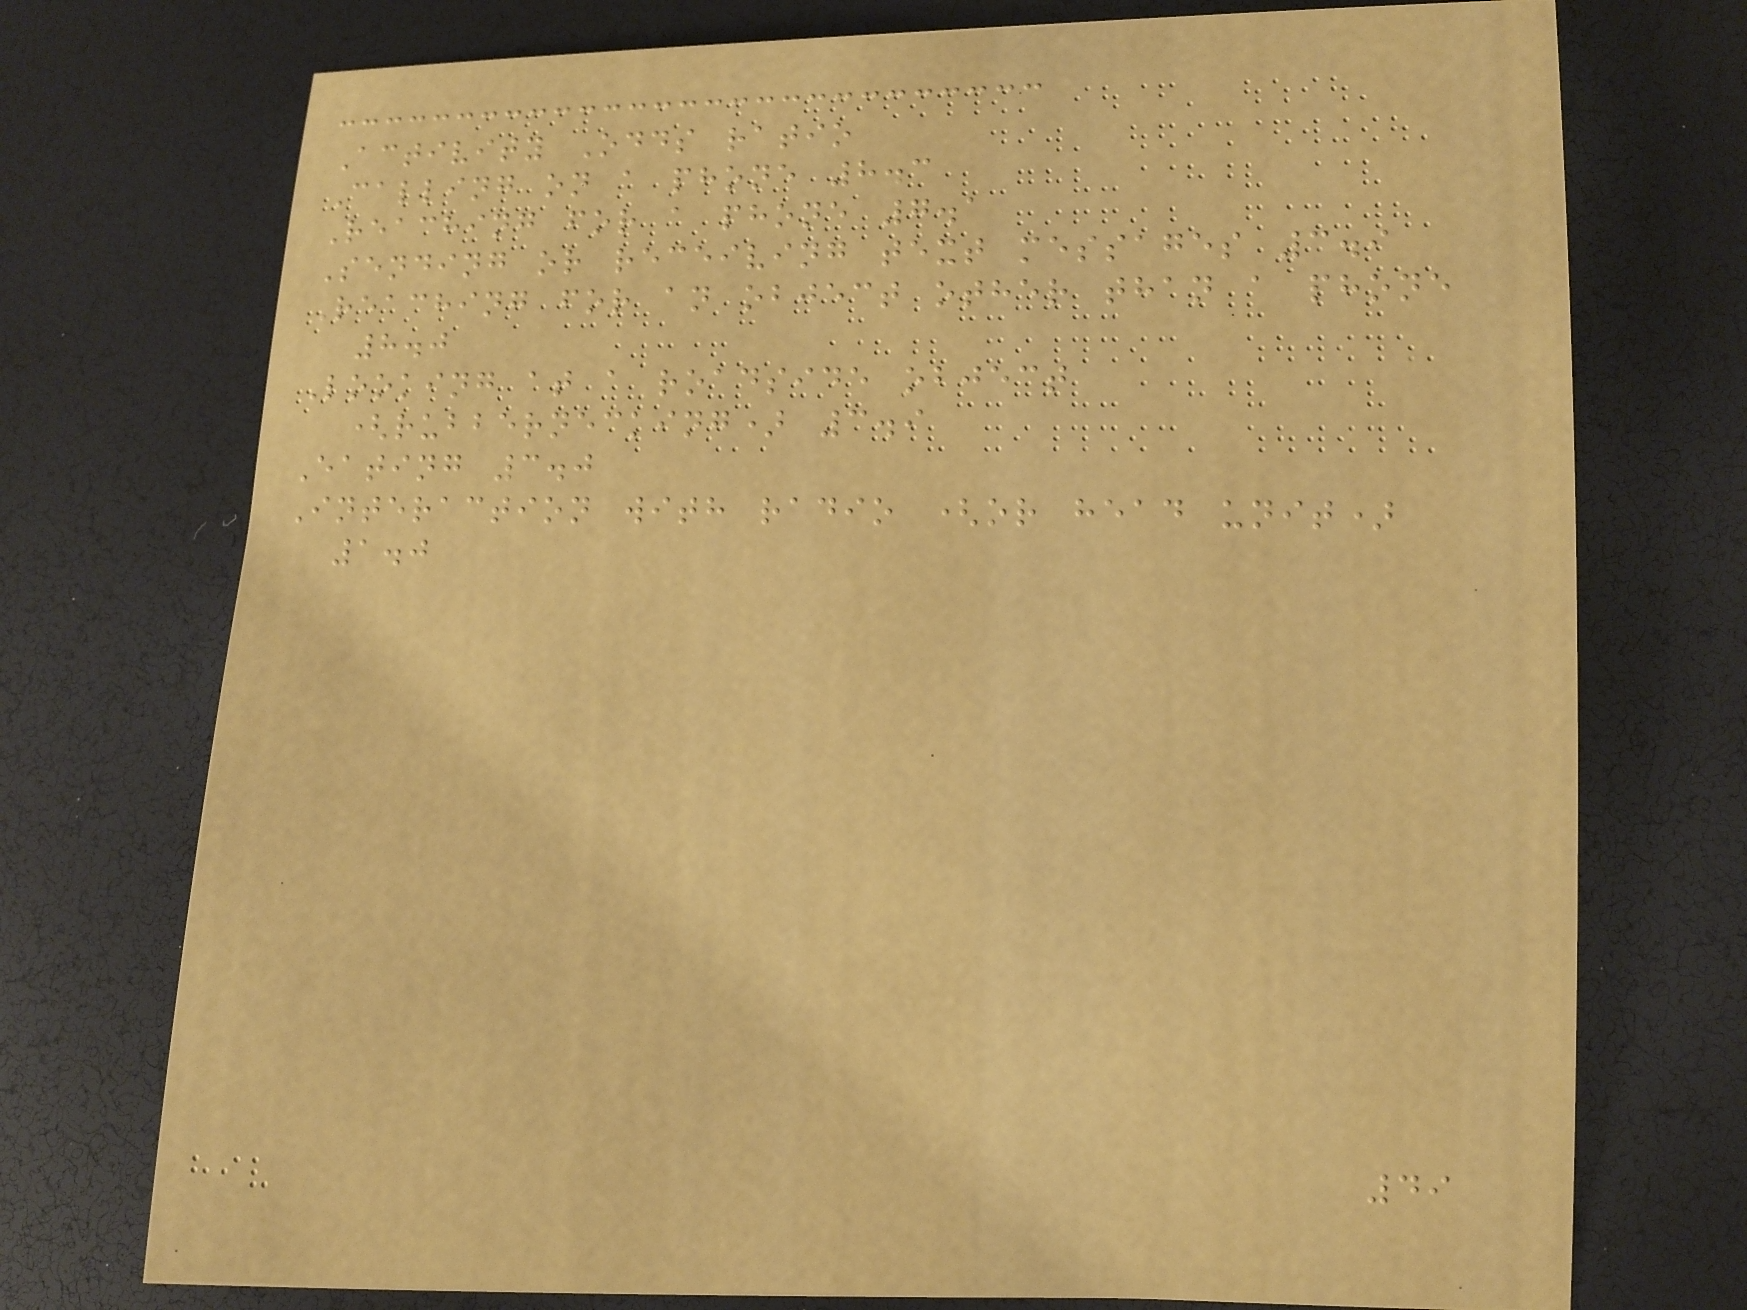Activity Odds ratio
Calling on a phone 8.3
Reaching for a phone 7.1
Sending or receiving text messages 3.9
Reaching for an object other than a phone
8.0
Looking at a roadside object
(rubbernecking) 3.9
Eating 3.0
Interaction with radio (or head unit)
1.0
49
